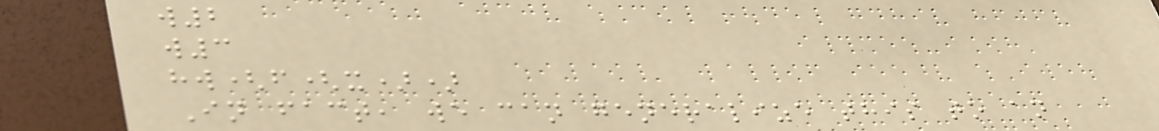w2
w3
hw(f(x))
In fact, we can generalize this to an
